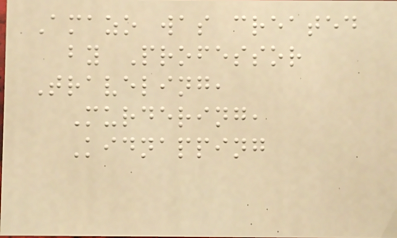Amazo was created
by Professor
Traveling,
Murdering,
Kidnapping
